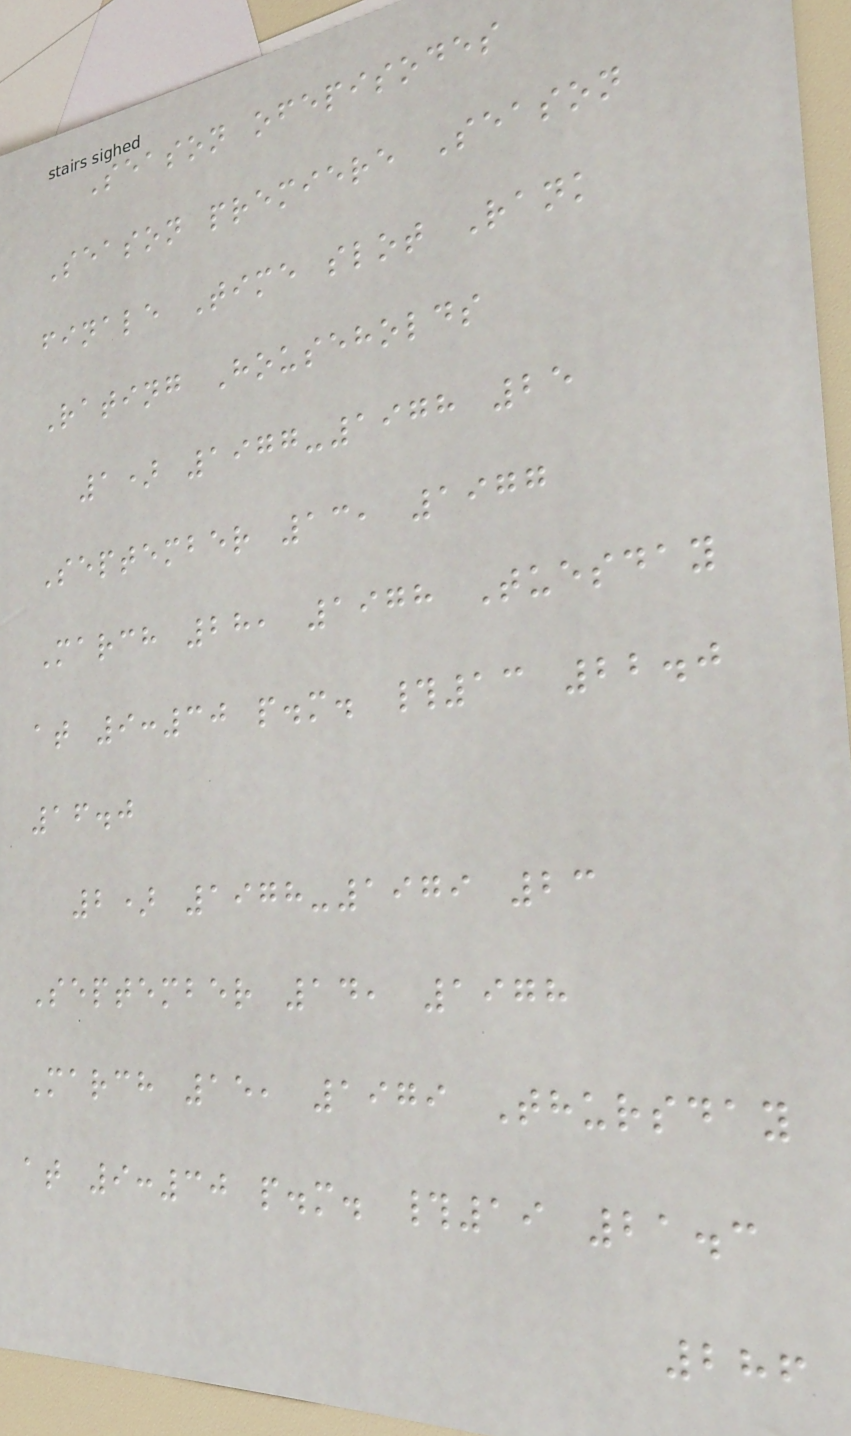Season ofepisodes
Season premiere Season
finale Time slot Rank
Rating Households
1) 1977-1978 25
September 13, 1977
March 28, 1978 Tuesday
at 9:30 p.m. #13 22.0
16.0
2) 1978-1979 23
September 14, 1978
March 15, 1979 Thursday
at 9:30 p.m. #19 21.3
286
